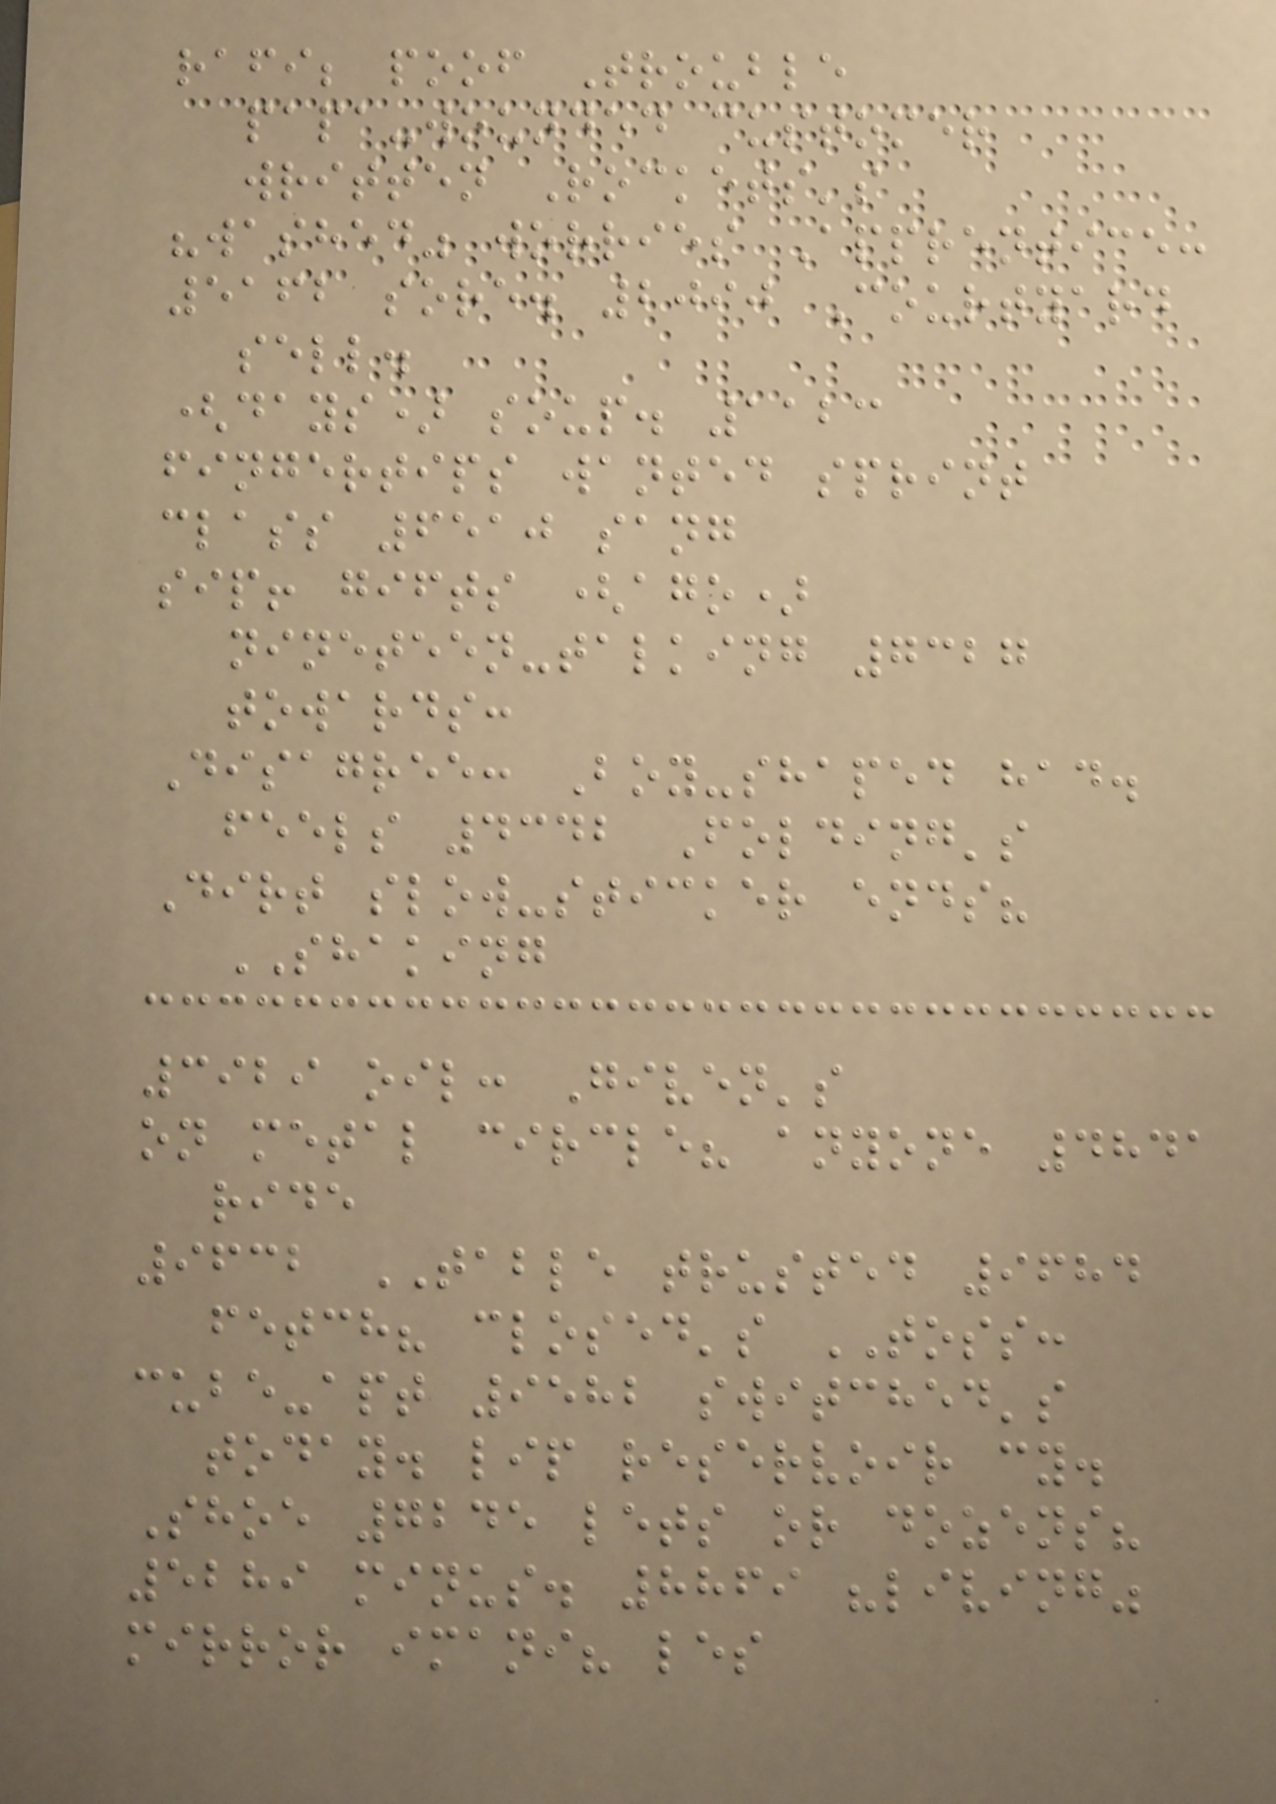rafi; poof Trouble
papa-wounded customer
written Rockets's
"washed" worries Apprentice:
5162 sore. 2090 Courtyard
sell.
(days) soup. 1123
fingertips wanted sprint
class 6510 sang
sip! gifts (ago)
nineteen-talking 7327
towards:
Disagree: Boy-shaped had.
feels 4342 Folding's
Dirt slow-sticker ends?
SHAKING
3929 oil: Given's
on metal circle? anyone 4841
ride
9632 TABLE trusted 9684
fetch? closed's TOSS:
cube-apt 9582 switched's
today. lip reservoir cy.
Shoe 7245 lets or dozens?
5289 minus. 8869 "living"
mirror imani? les
